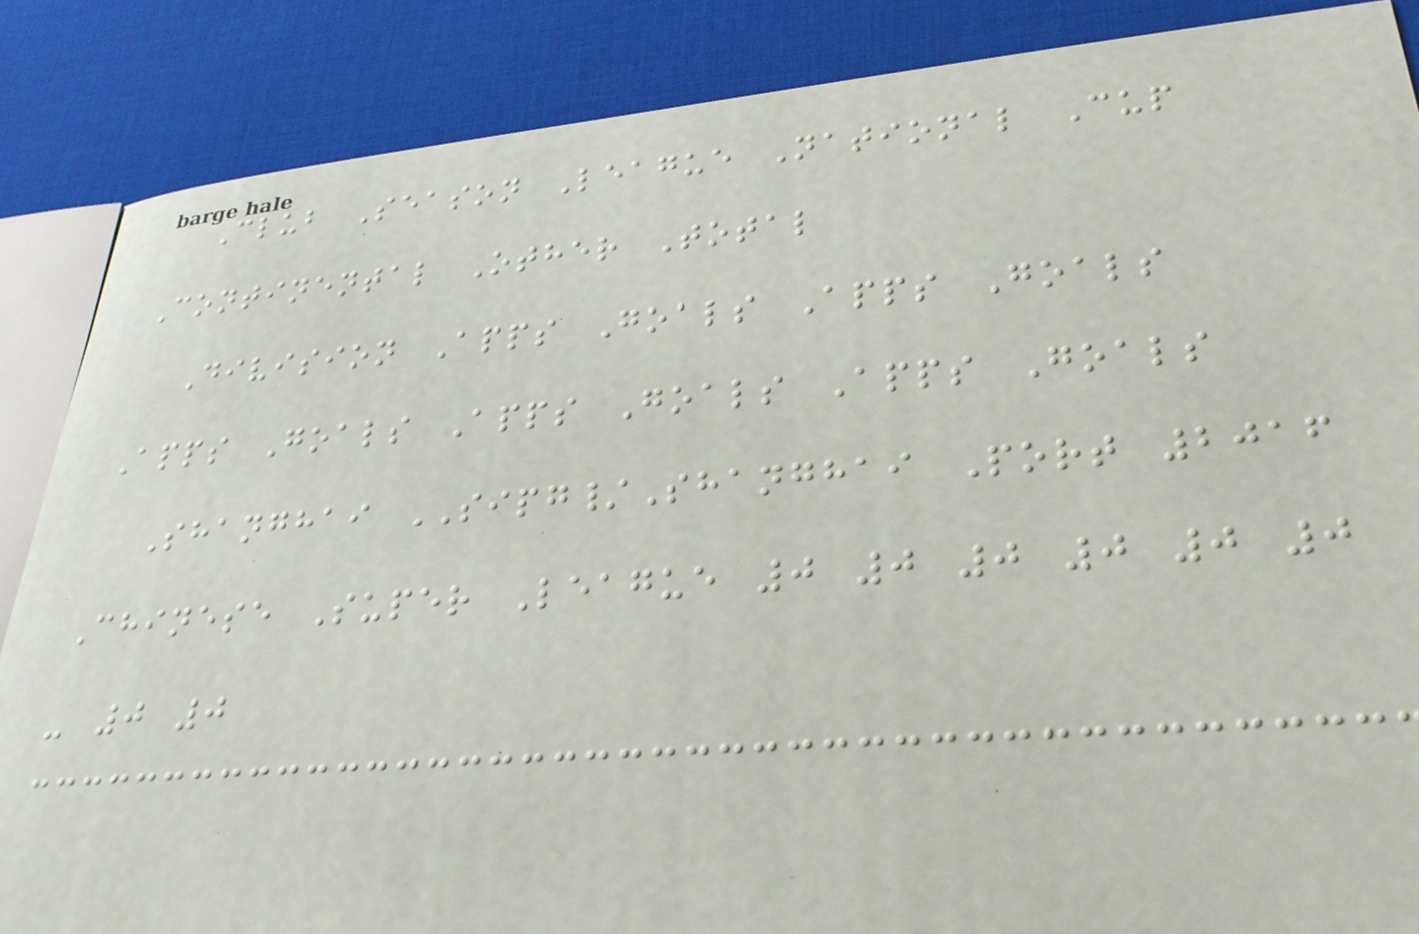Club Season League National Cup
Continental Other Total
Division Apps Goals Apps Goals
Apps Goals Apps Goals Apps Goals
Shanghai SIPG/Shanghai Port 2016
Chinese Super League 0 0 0 0 0 0
- 0 0
